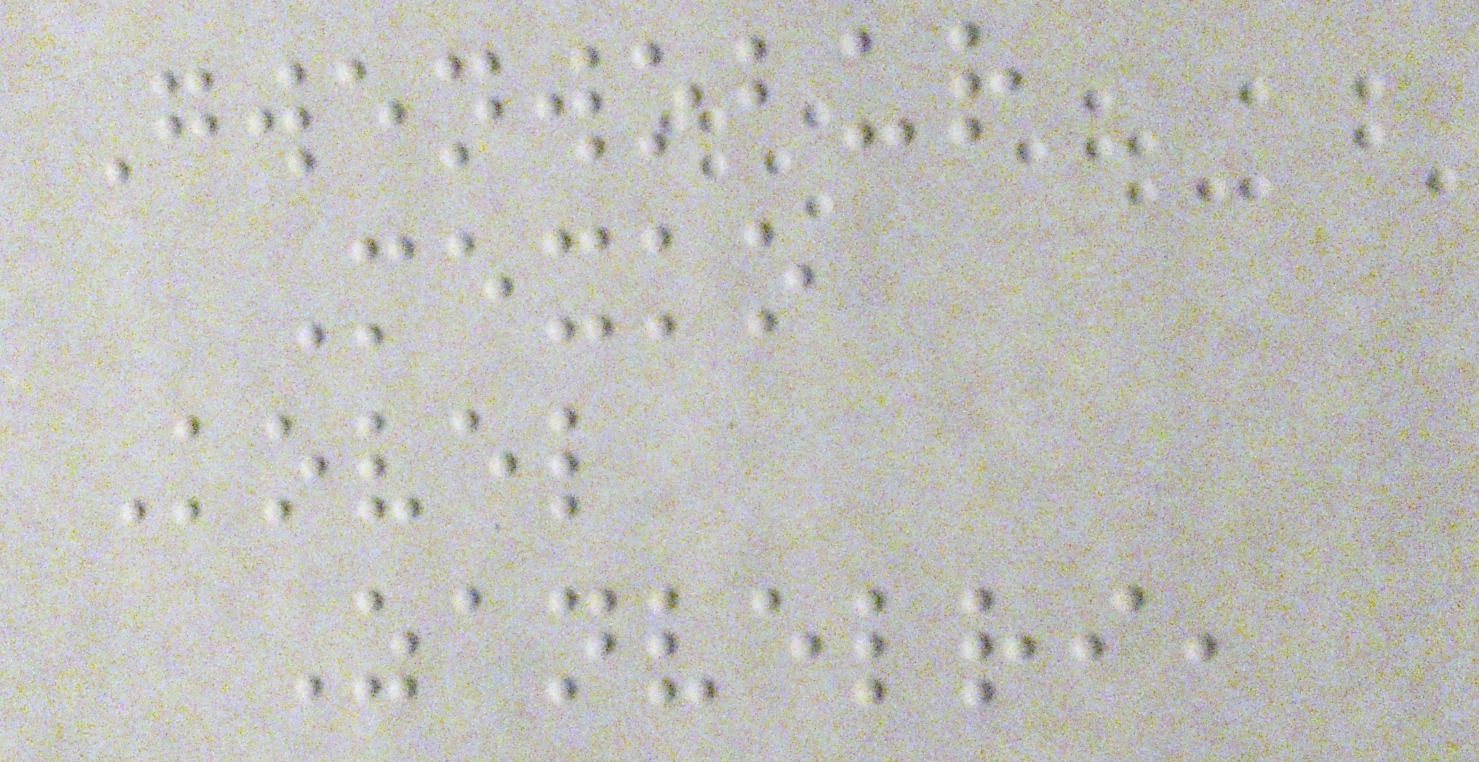Gwenwobur
Mexko
Kovel
Zanvelri,
